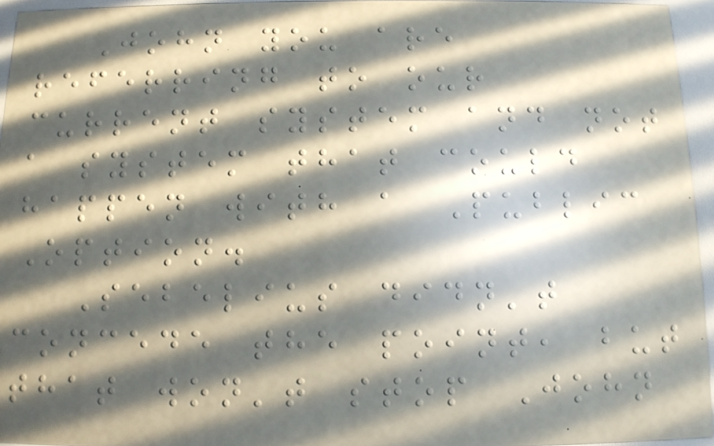John you are
referring to our
current system and not
a system that could
happen with a Public
Option.
Sebelius didn't
concede the point, but
that won't stop John
